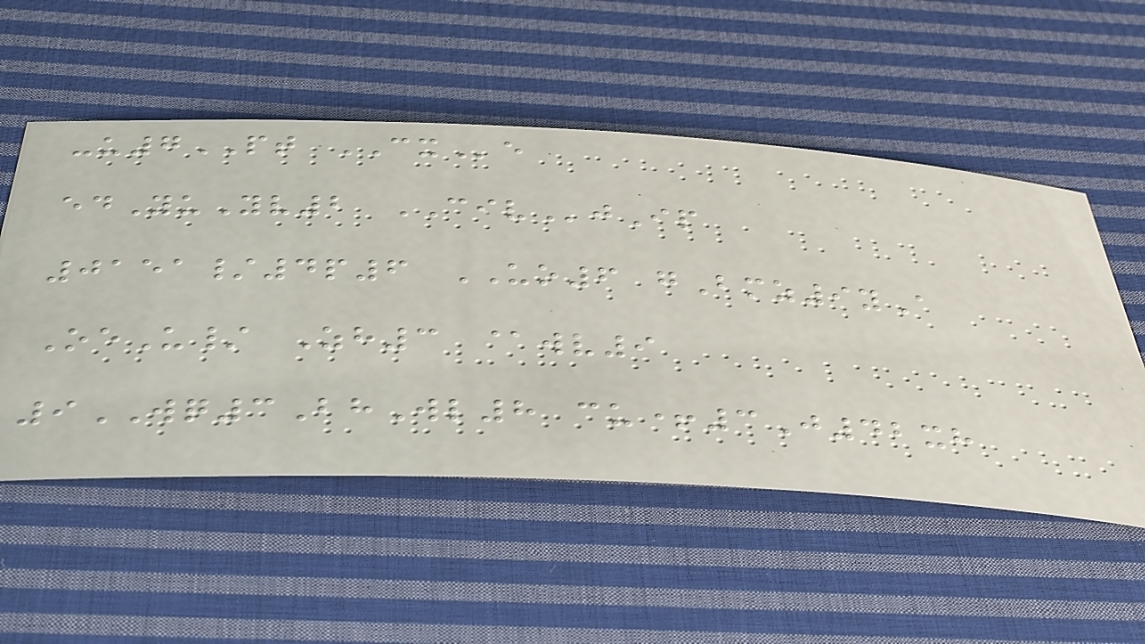-u7PT CXe
edYuYv2 CIVjIp
0151/4p6 UO6 gBmz9yA
OeU/ Zh3 @wv9
9WQ3BhWl8 cu+3J42xh
